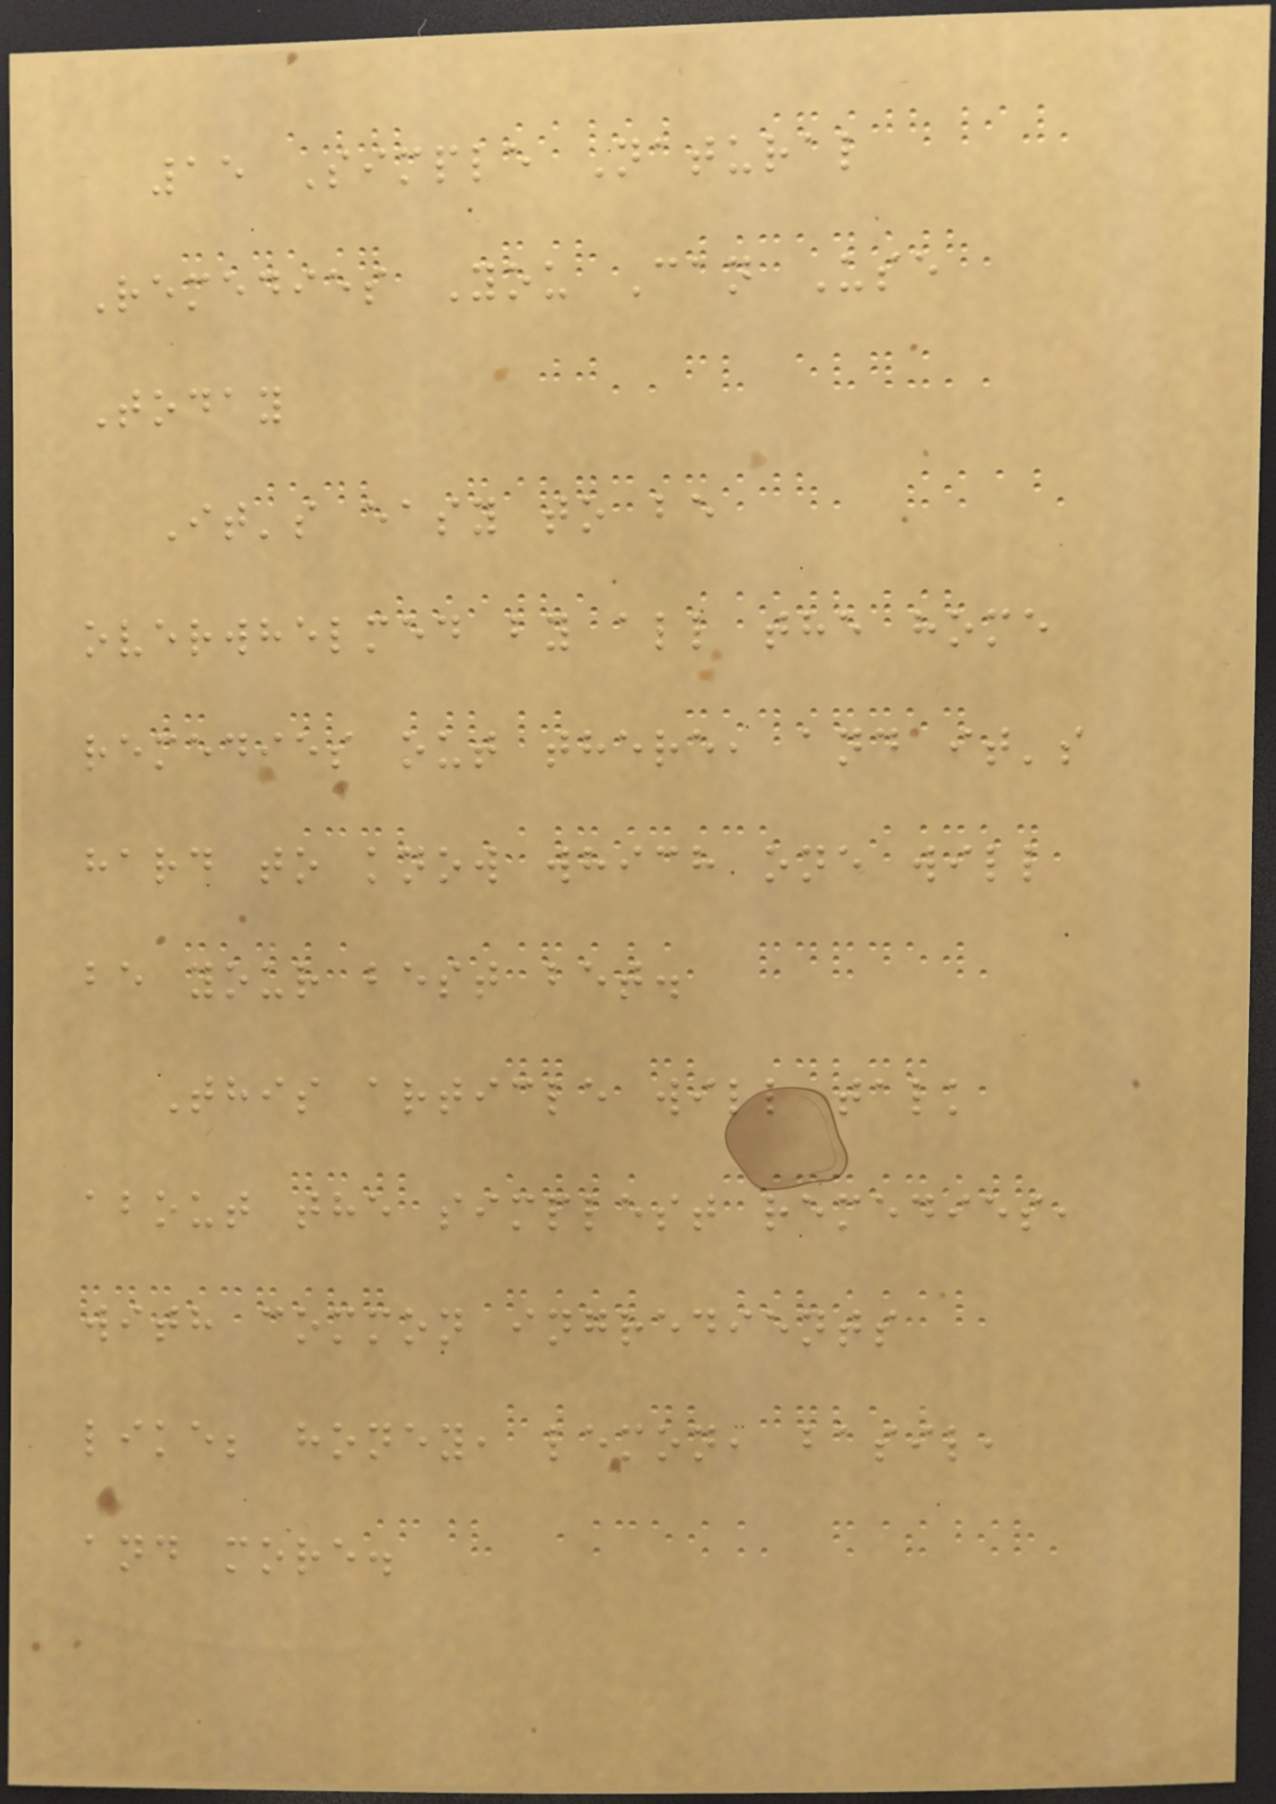15 Simple Natural
Remedies You Can Use
Today
It's easy to be
overwhelmed by all the home
remedies out there, and it's
hard to know which one will
be your best bet.
This article will talk
about the simplest remedies,
with common ingredients
like; honey, lemon, basil,
and more.
